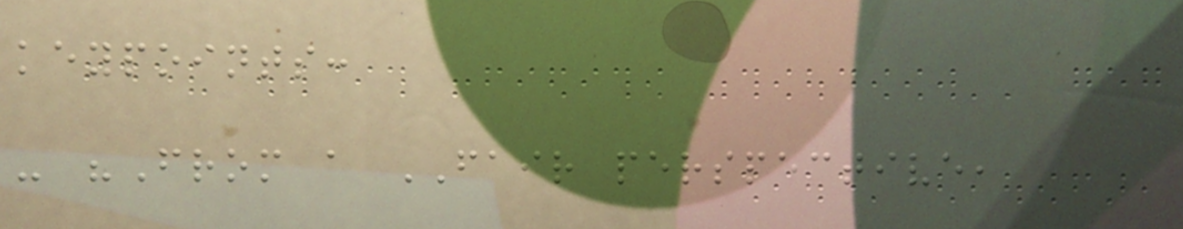keypoints:
- "From a FAIR perspective,
